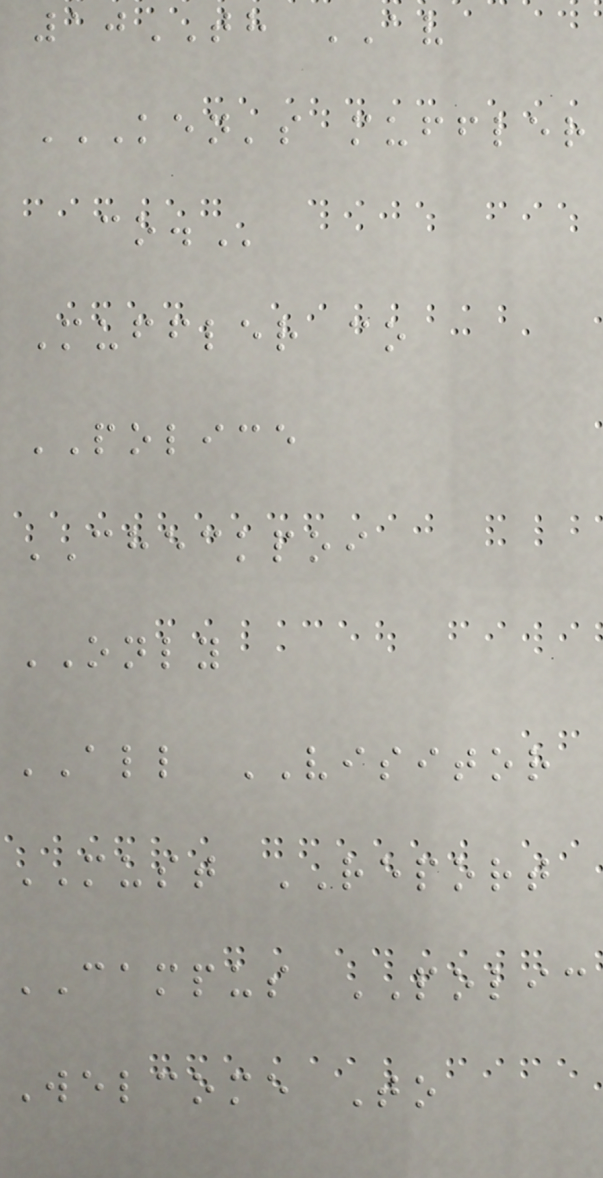10TH AV
KEN'S MUFFLER
CO.
Muffler co
POLICE
CHECKPOI
ONLY
ALL VISITOR
MUST REPORT
CAMPUS POLIC
Welcome To
